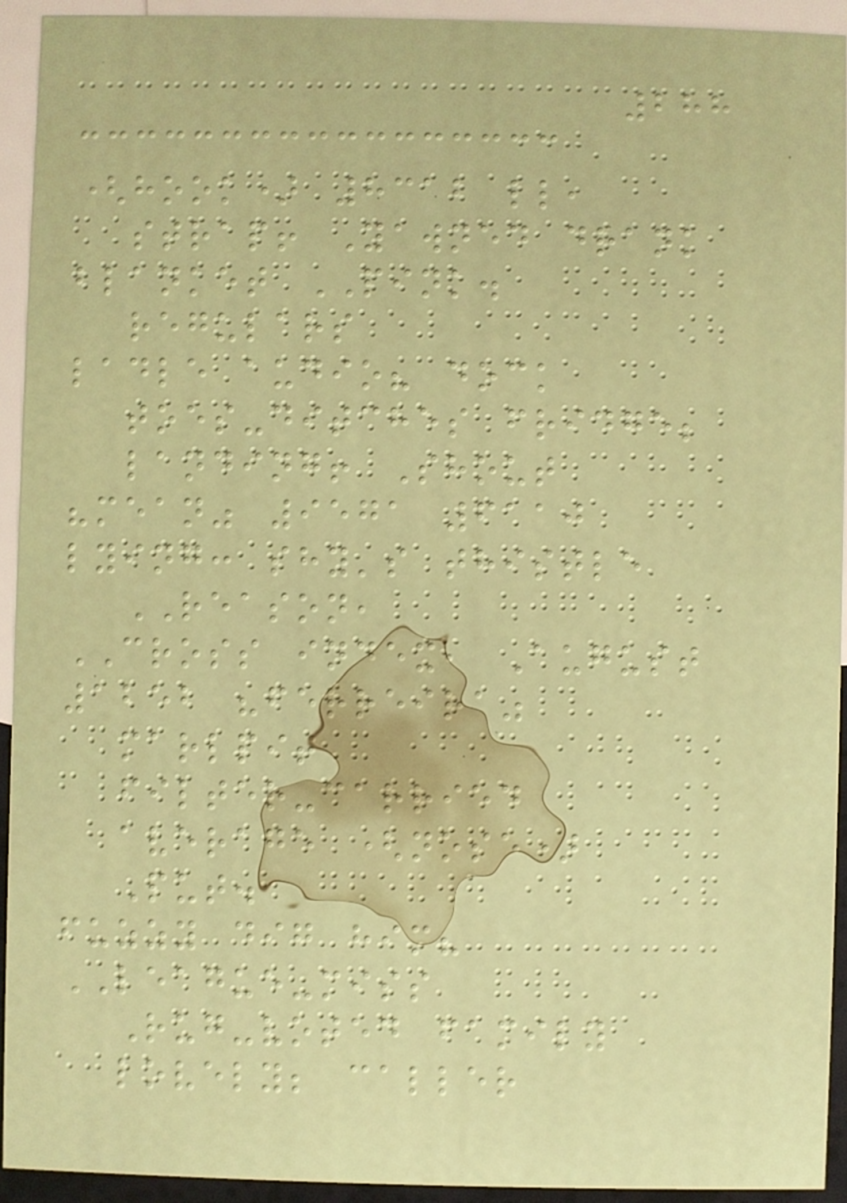288
(hook) 8312 ll,
strap! Yawned drank
blanket PINK.
regulars
ladle audio? dock
toes-ditches fridge;
landing! Shout
"mean" 9571 6110
lying: shy's thistle
REASON,
CROSS index, August
1252 "ferreira"
marlpit
filter-carried
average (nose)
Put.
fuzzy dig him?
LEAGUE-miss
Rug-voted family
lovely; caller
